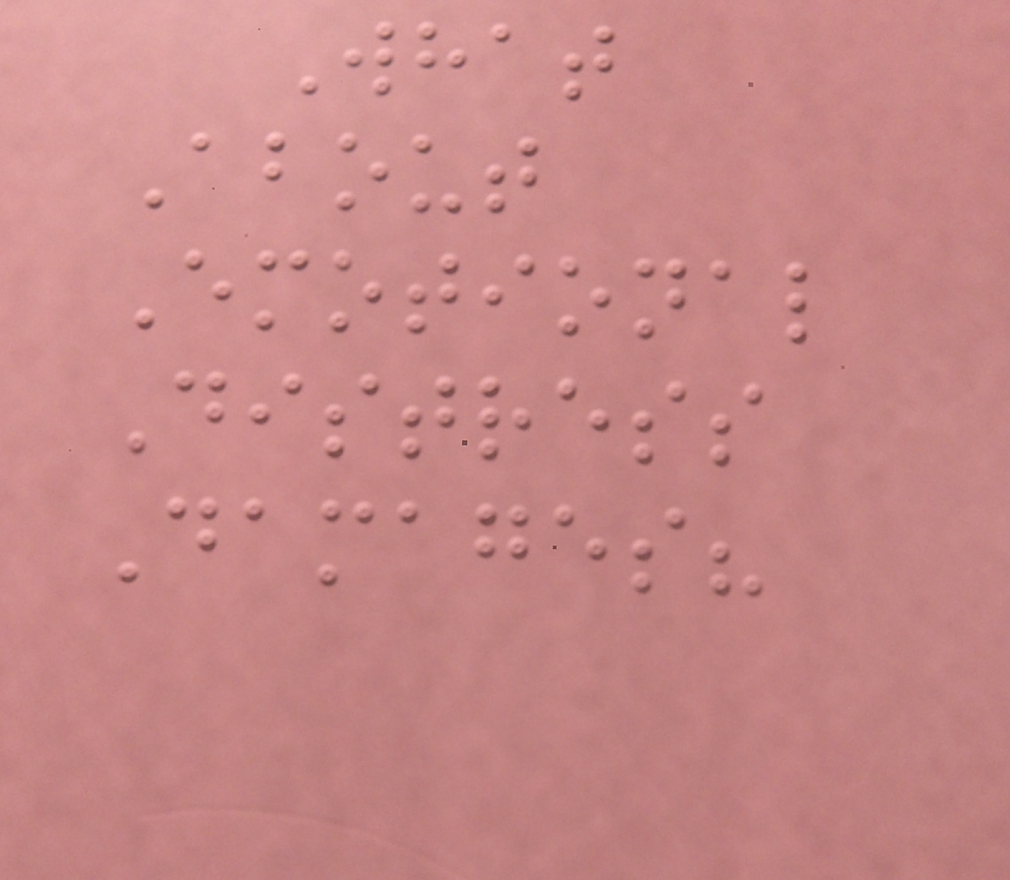What
About
Emotional
Distress
Damages?
